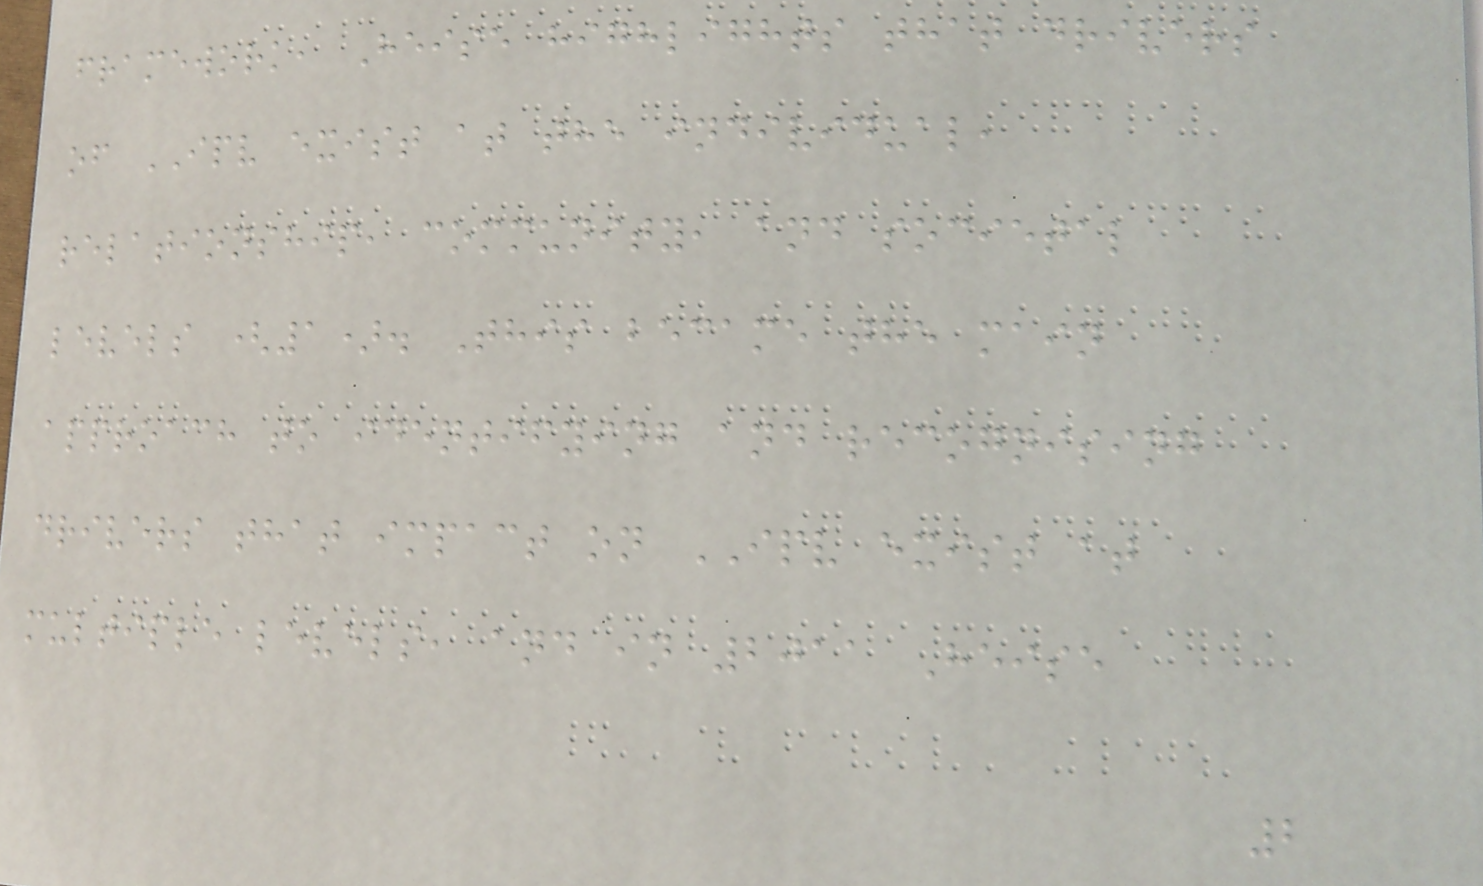framework, Heise highlights that drivers
of IPV exist at the individual,
relationship, community, and societal
levels (1). This became the main
approach to identifying and recognising
drivers that impact on IPV exist at
multiple levels, and in 2011 Heise
2
